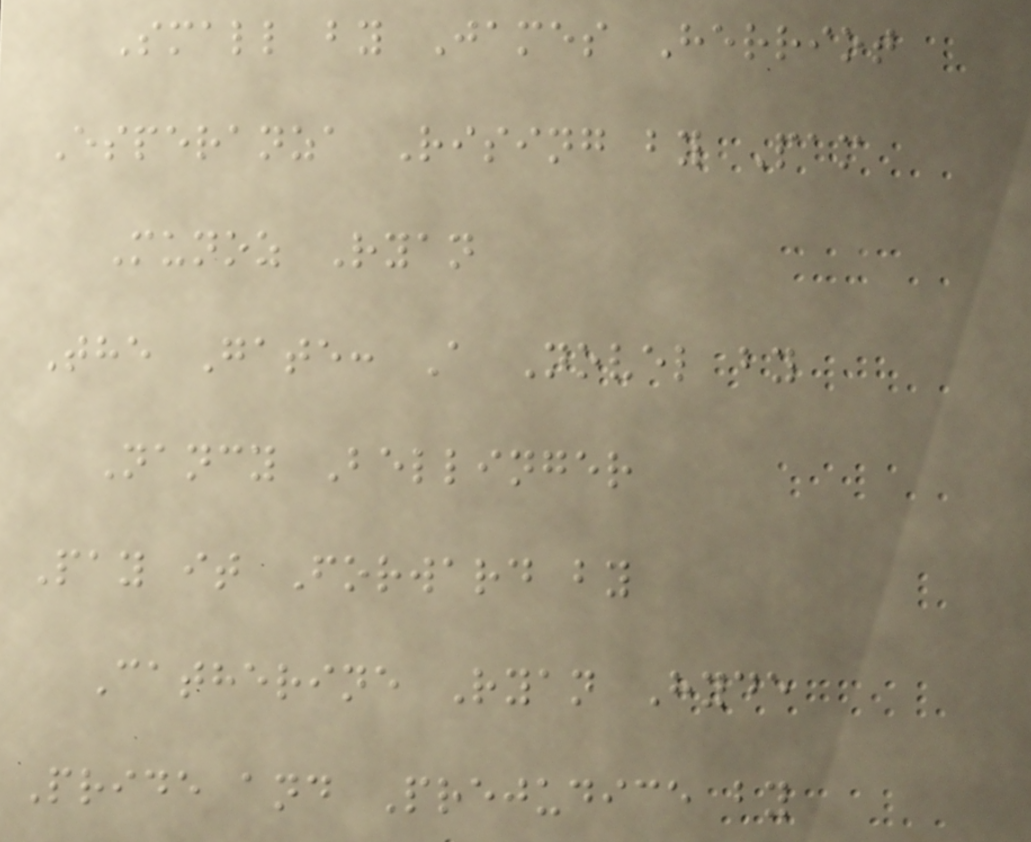Small by James Herriot
Esperanza Rising by Pam
Munoz Ryan
The Gate: A Novel by
Nancy Bellinger
Pay it Forward by
Catherine Ryan Hyde
Pride and Prejudice by
